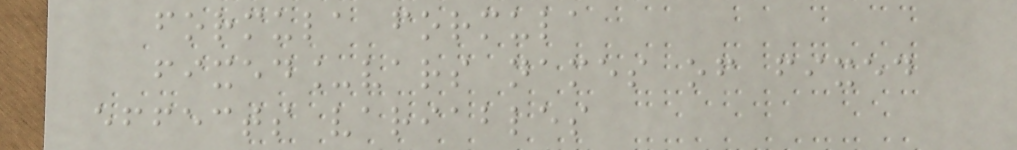formula formula
fixed_vars names of fixed
effects variables
